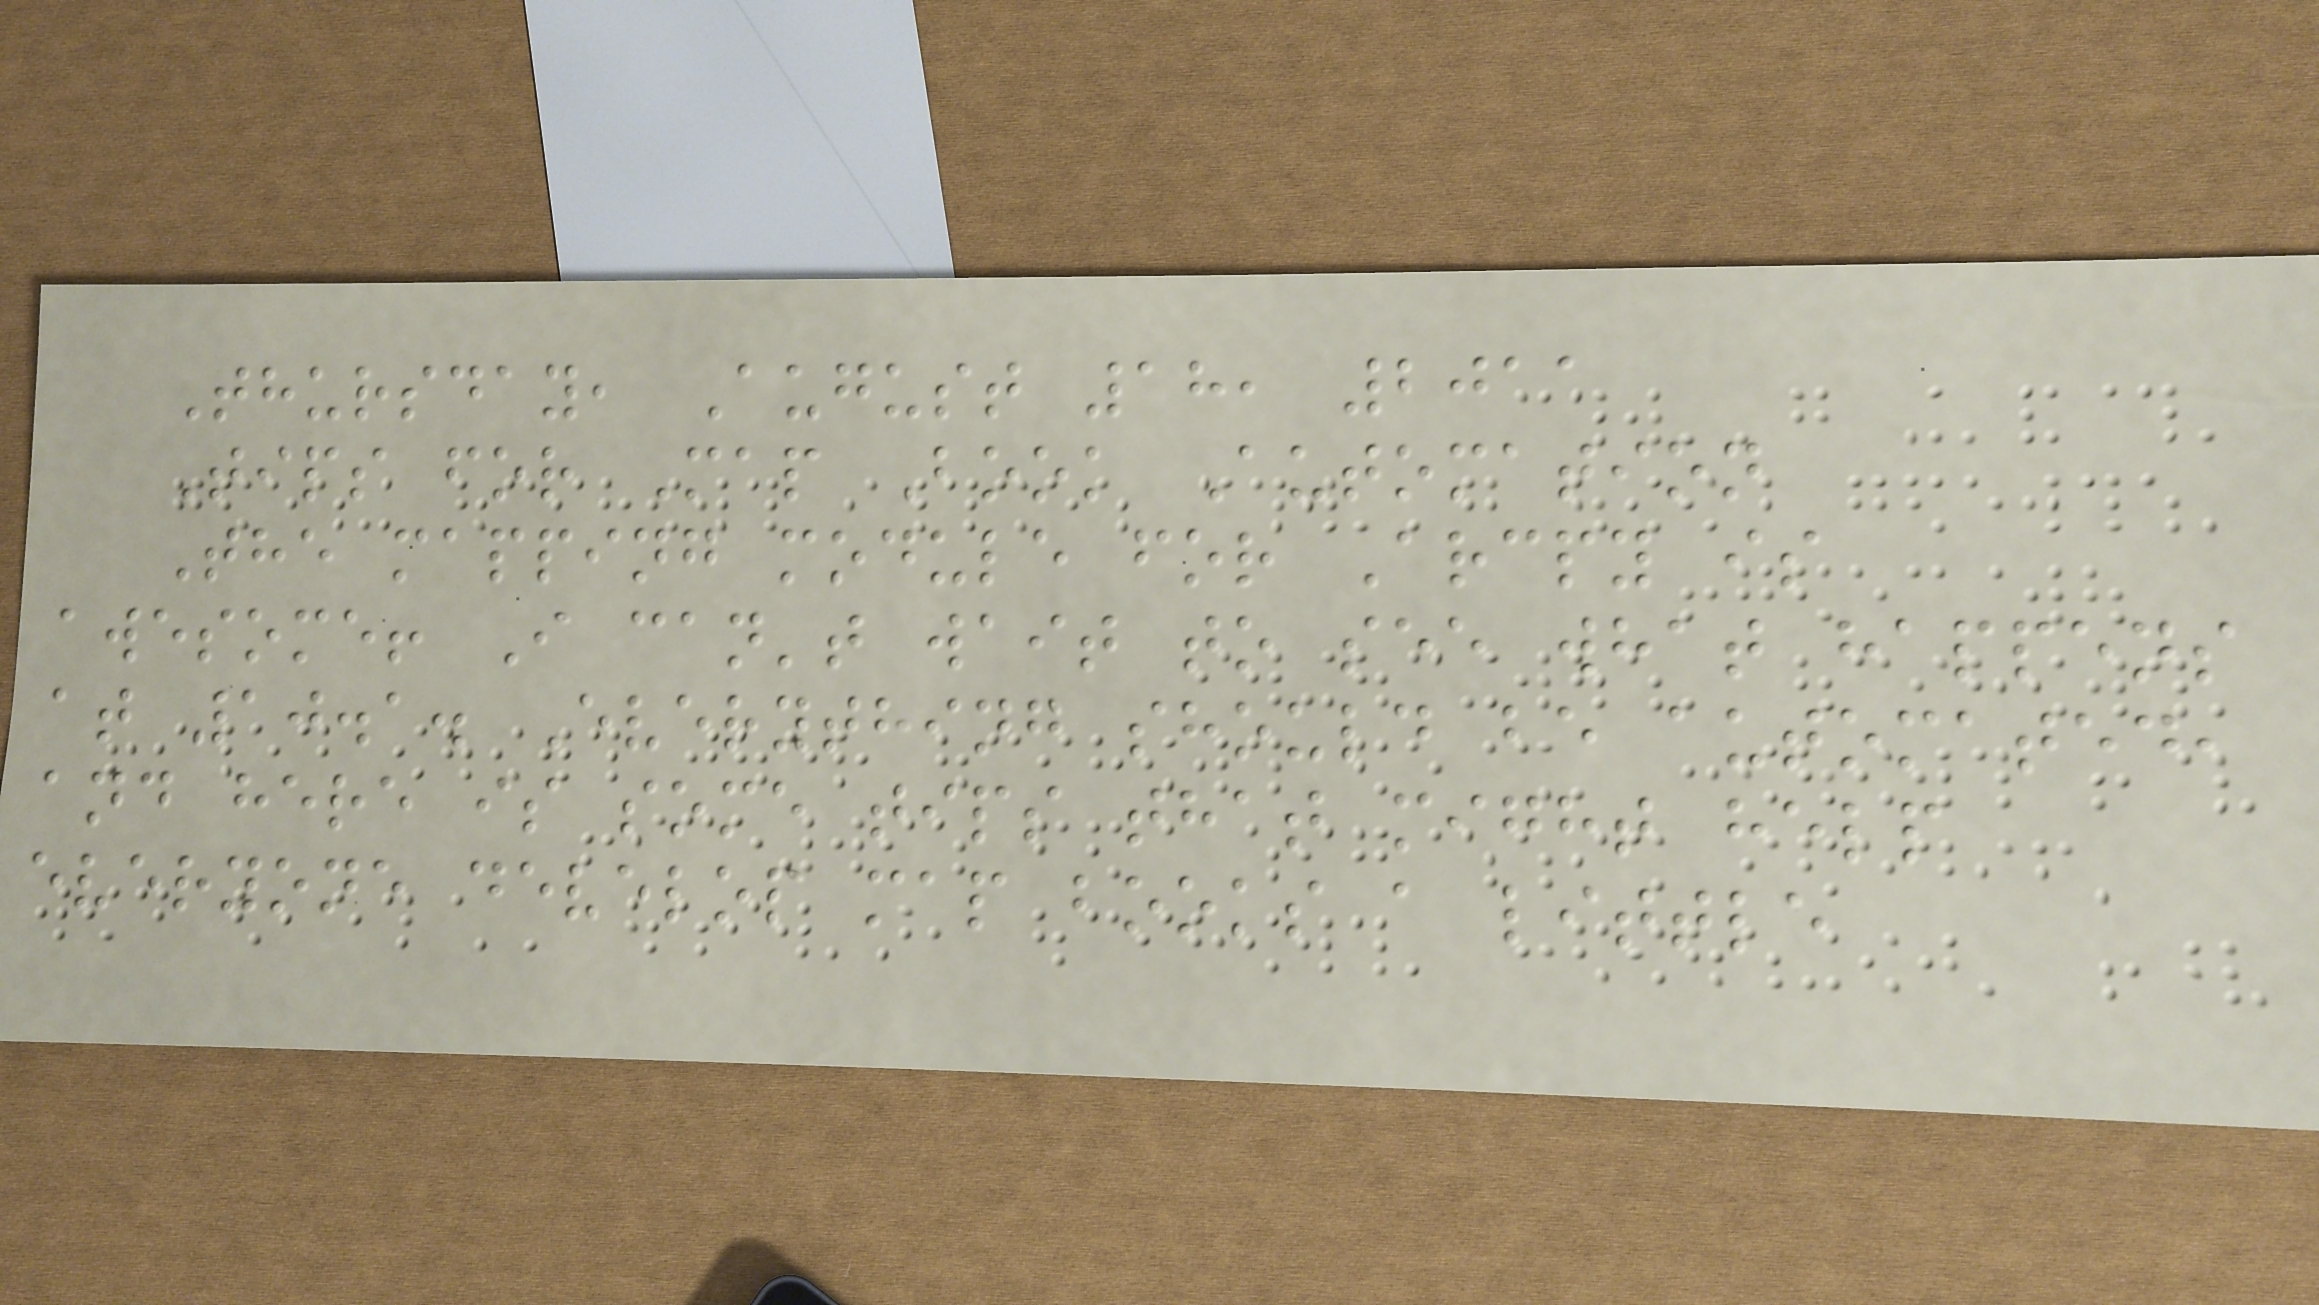Thursday, August 18, 2011
Tips for Map Book Automation
The mapping module for Arcpy is
awesome! I can't wait to see what happens
at 10.1. Everything should be automated,
and here is some tips that might help
everyone develop map books a little
